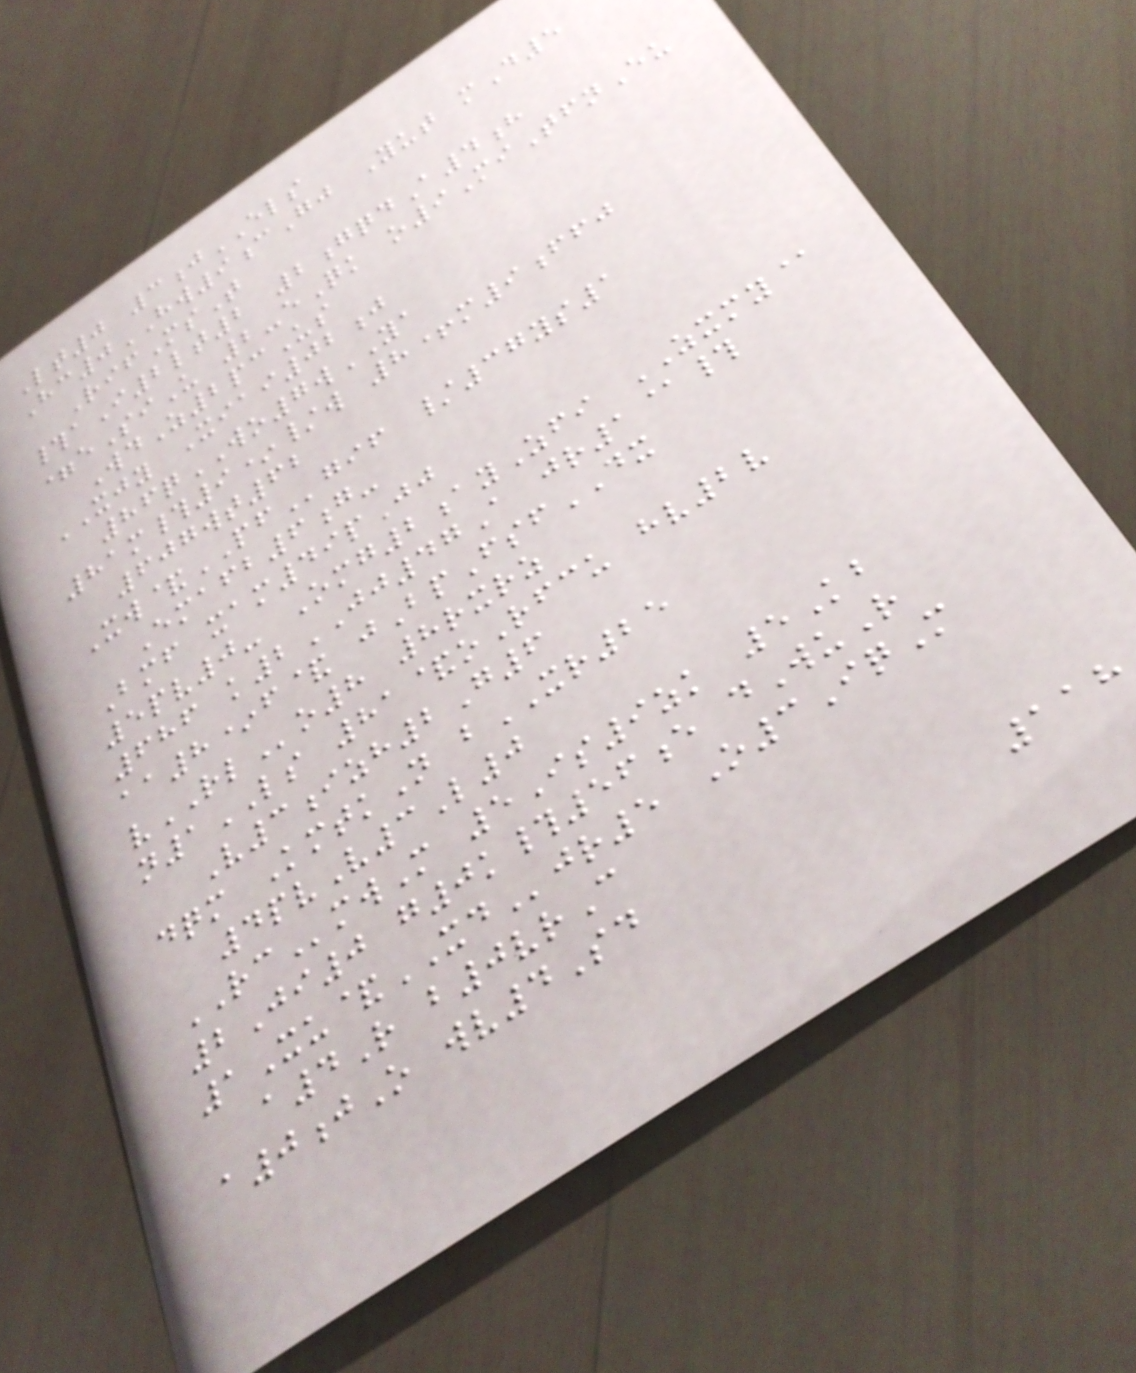Lt0 3jELS
Hc0HW9cGj Yut mD5
RifMsT
#aI2lt2 2gqdA4h
=eSiU 2-eQk o9MiTfnEu
WdZ2pcUs
XJY Xiai02j
86qWO7wYA
81m#9*/w 8+m9ffj
607wt62
Xw&PFgif /37ys1
Emafb6g-
Bmf xam49pJj
5pv0- Omg2ayZfi ZXMY@
686 k2JJ47A jr1@#
aa8*f& jBpFsfDX
vRLo8 8rxrz
n1LS 81&oRfcu hv2v
V3izh2G6
dqm KmtkN bXR25
4pvV3L0
RCmwM 5Is9zk 5Kb
2Ji0 g0k#56e dWuR
1Xu&XDjr5 O3IqM
a4R b0vrC
a0jO wv4Sd
118
